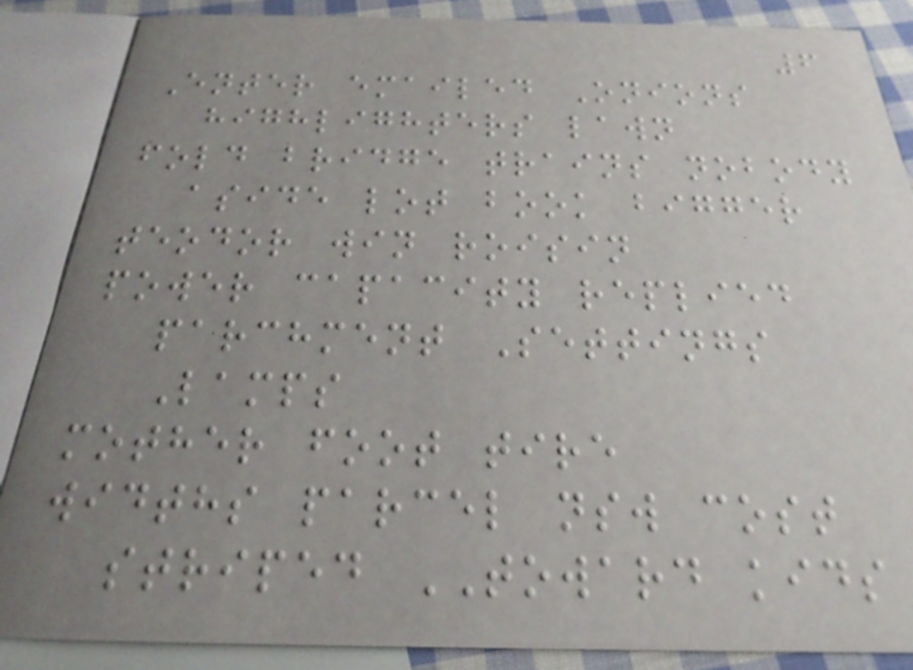6
Enter emailed Onions
highlighters lawn
fold bridge trains nobody
aside lot book bigger
teodor win roisin
power capacity replied
parchment Settings
Lamps
mother foot tire
widths parcel nsw cost
striped TOWARD kids
